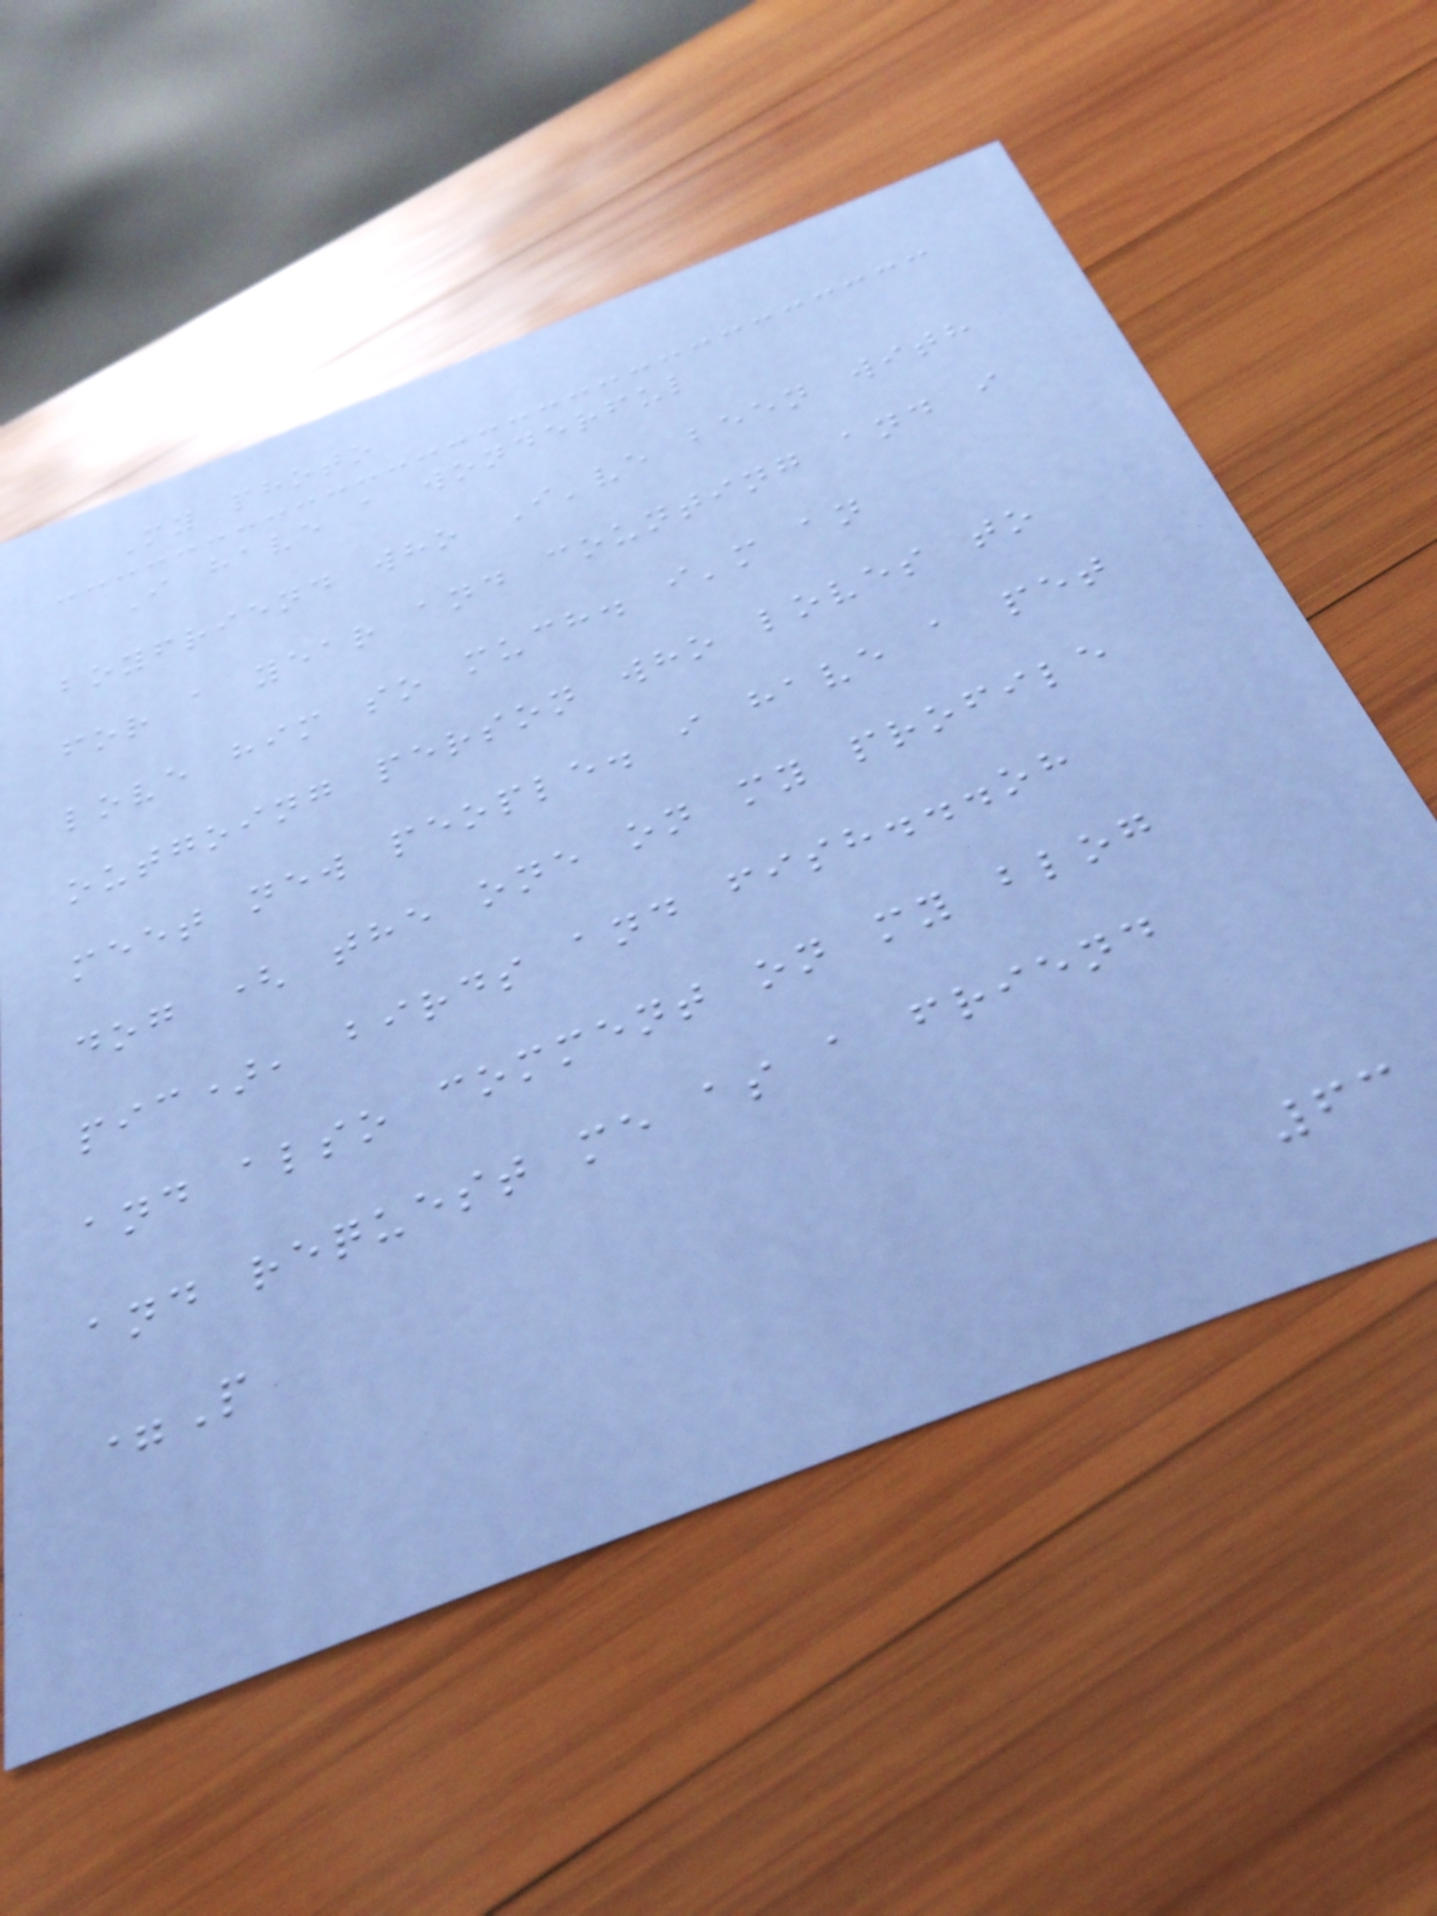My photo
I have a wonderful
boyfriend who I've been with
for a year and counting and i
love him so much. i'm an
outgoing person who loves to
meet new people. i have a pet
dog ( the one on my profile
pic), birds and fish...oh
and also comment on my blog
and request me as a friend
=P
63
